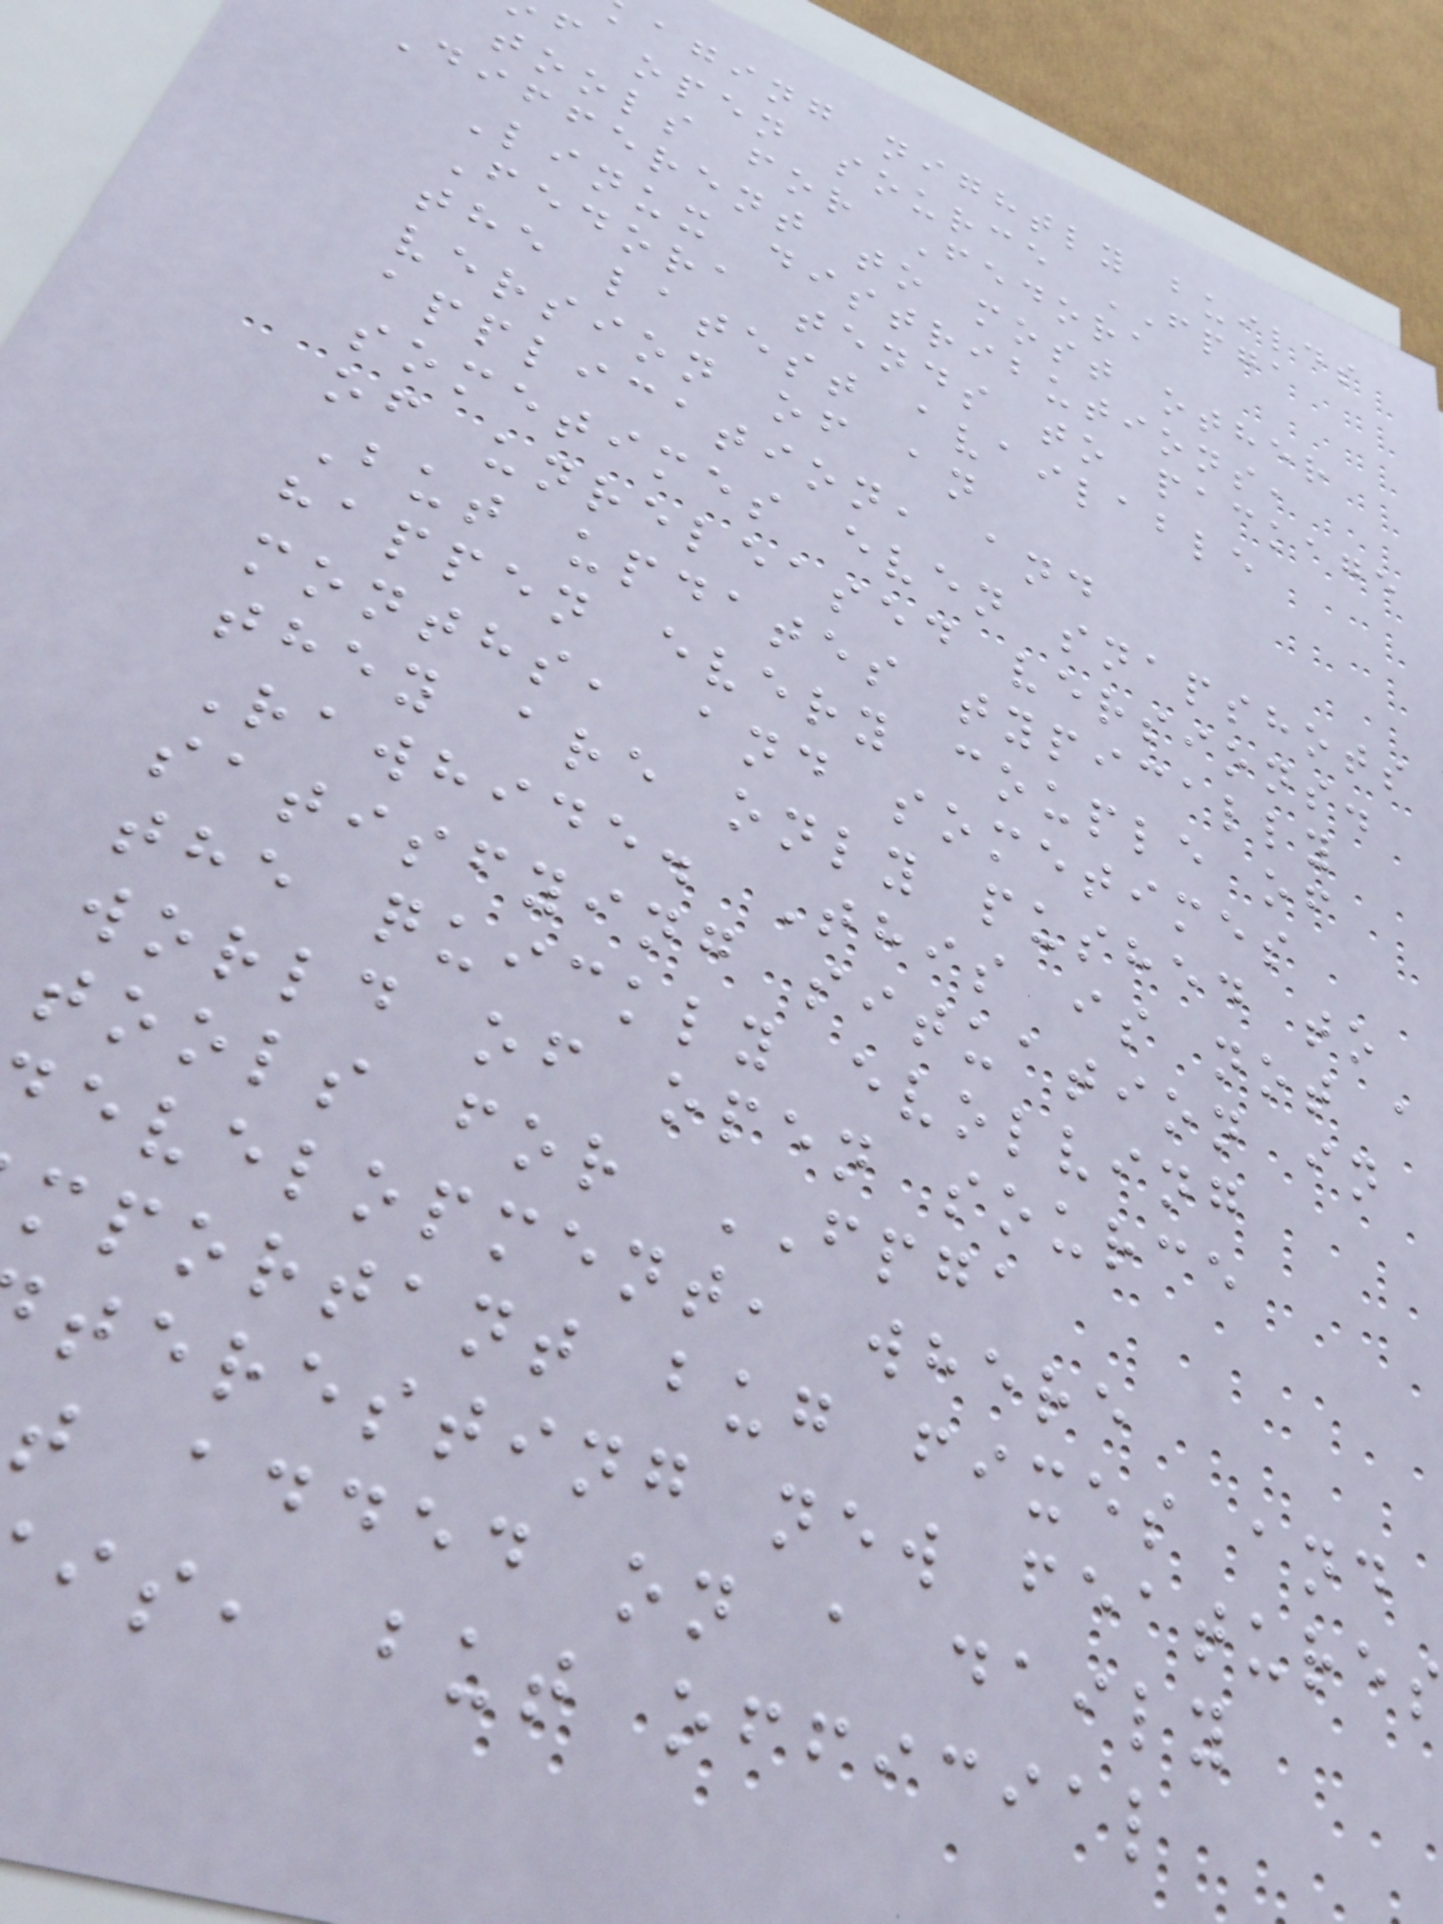aging nightly builds
f open source FPGA
tools for Fedora
Different to most other
Linux distributions,
Fedora tends to package
the latest available
version of an
application, and
sometimes even snapshots
of unreleased versions.
But updates typically
happen every couple of
months, and sometimes
they are only pushed to
Rawhide. This is not a
satisfying situation in
the quickly evolving
world of open source
tools for FPGA
evelopment, where
mportant bug fixes and
teresting new features
t added on a daily
is, but official
